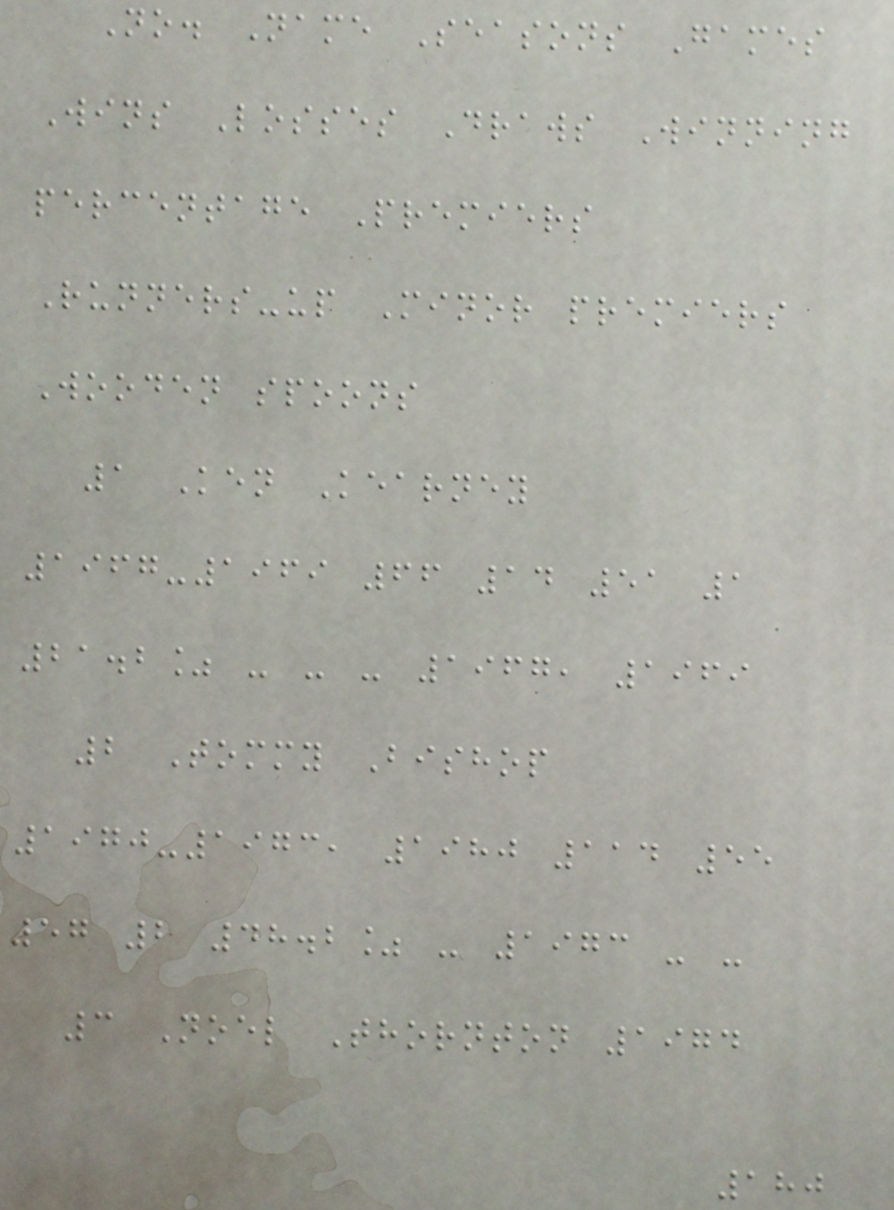No. Name Seasons Games
Wins Losses Draws Winning
percentage Premiers
Runners-up Minor premiers
Wooden spoons
1 Ken Kearney
1967-1969 66 14 51 1
21.2% - - - 1967, 1969
2 Tommy Bishop
1970-1973, 1980 114 55
57 2 48.2% - 1973 - -
3 Noel Thornton 1974
180
